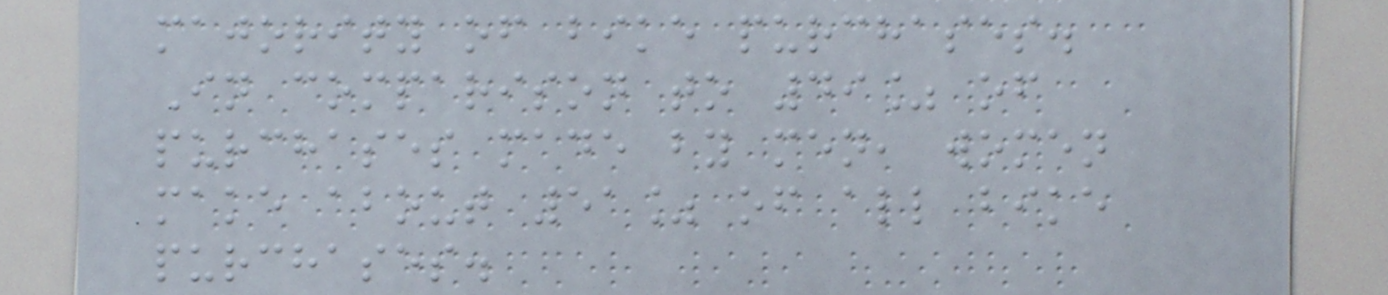majority of bike purchases.
In comparison to 49% of
purchases made by men, women
make about 51% of all bike
purchases.
